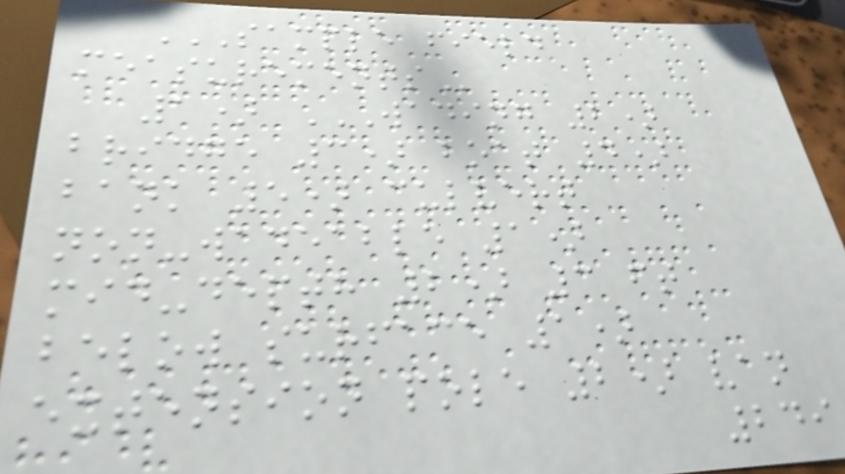SAMPLE FIELD
MEASUREMENTS
1) WADING 2)
BRIDGE 3) BOAT 4)
BANK 5) CULVERT
NON-WADEABLE 1)
MID-DEPTH 2) 3 FT
BELOW SURFACE 1)
EXTENSION POLE 2) VAN
249
